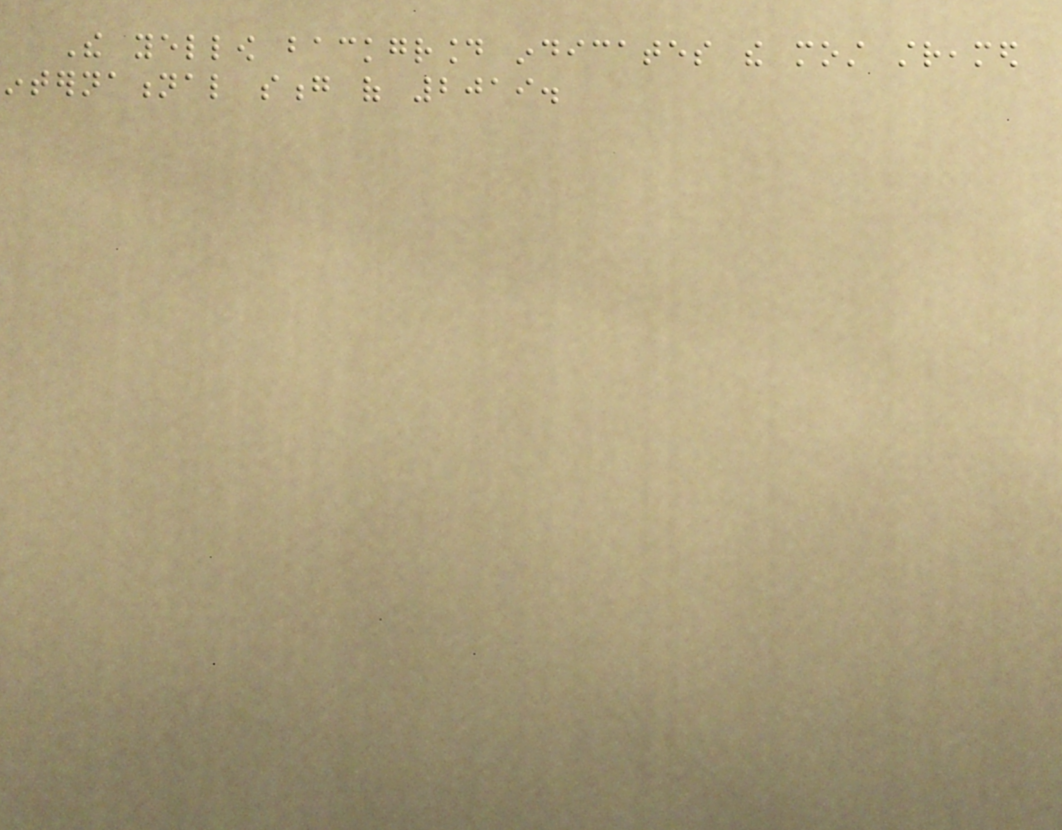The yellow background indicates the most streamed
international song of 2019.
